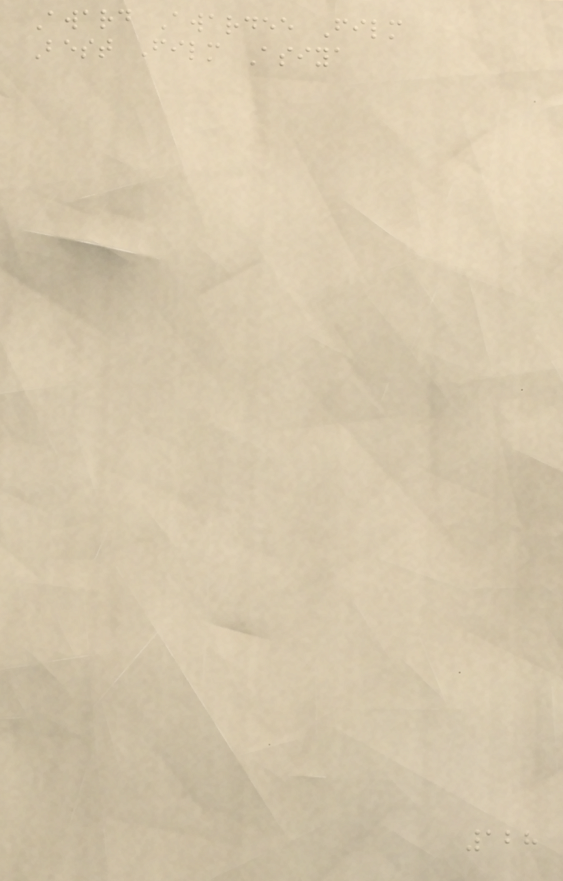Award Awardee Film
Best Film Asiya
128
